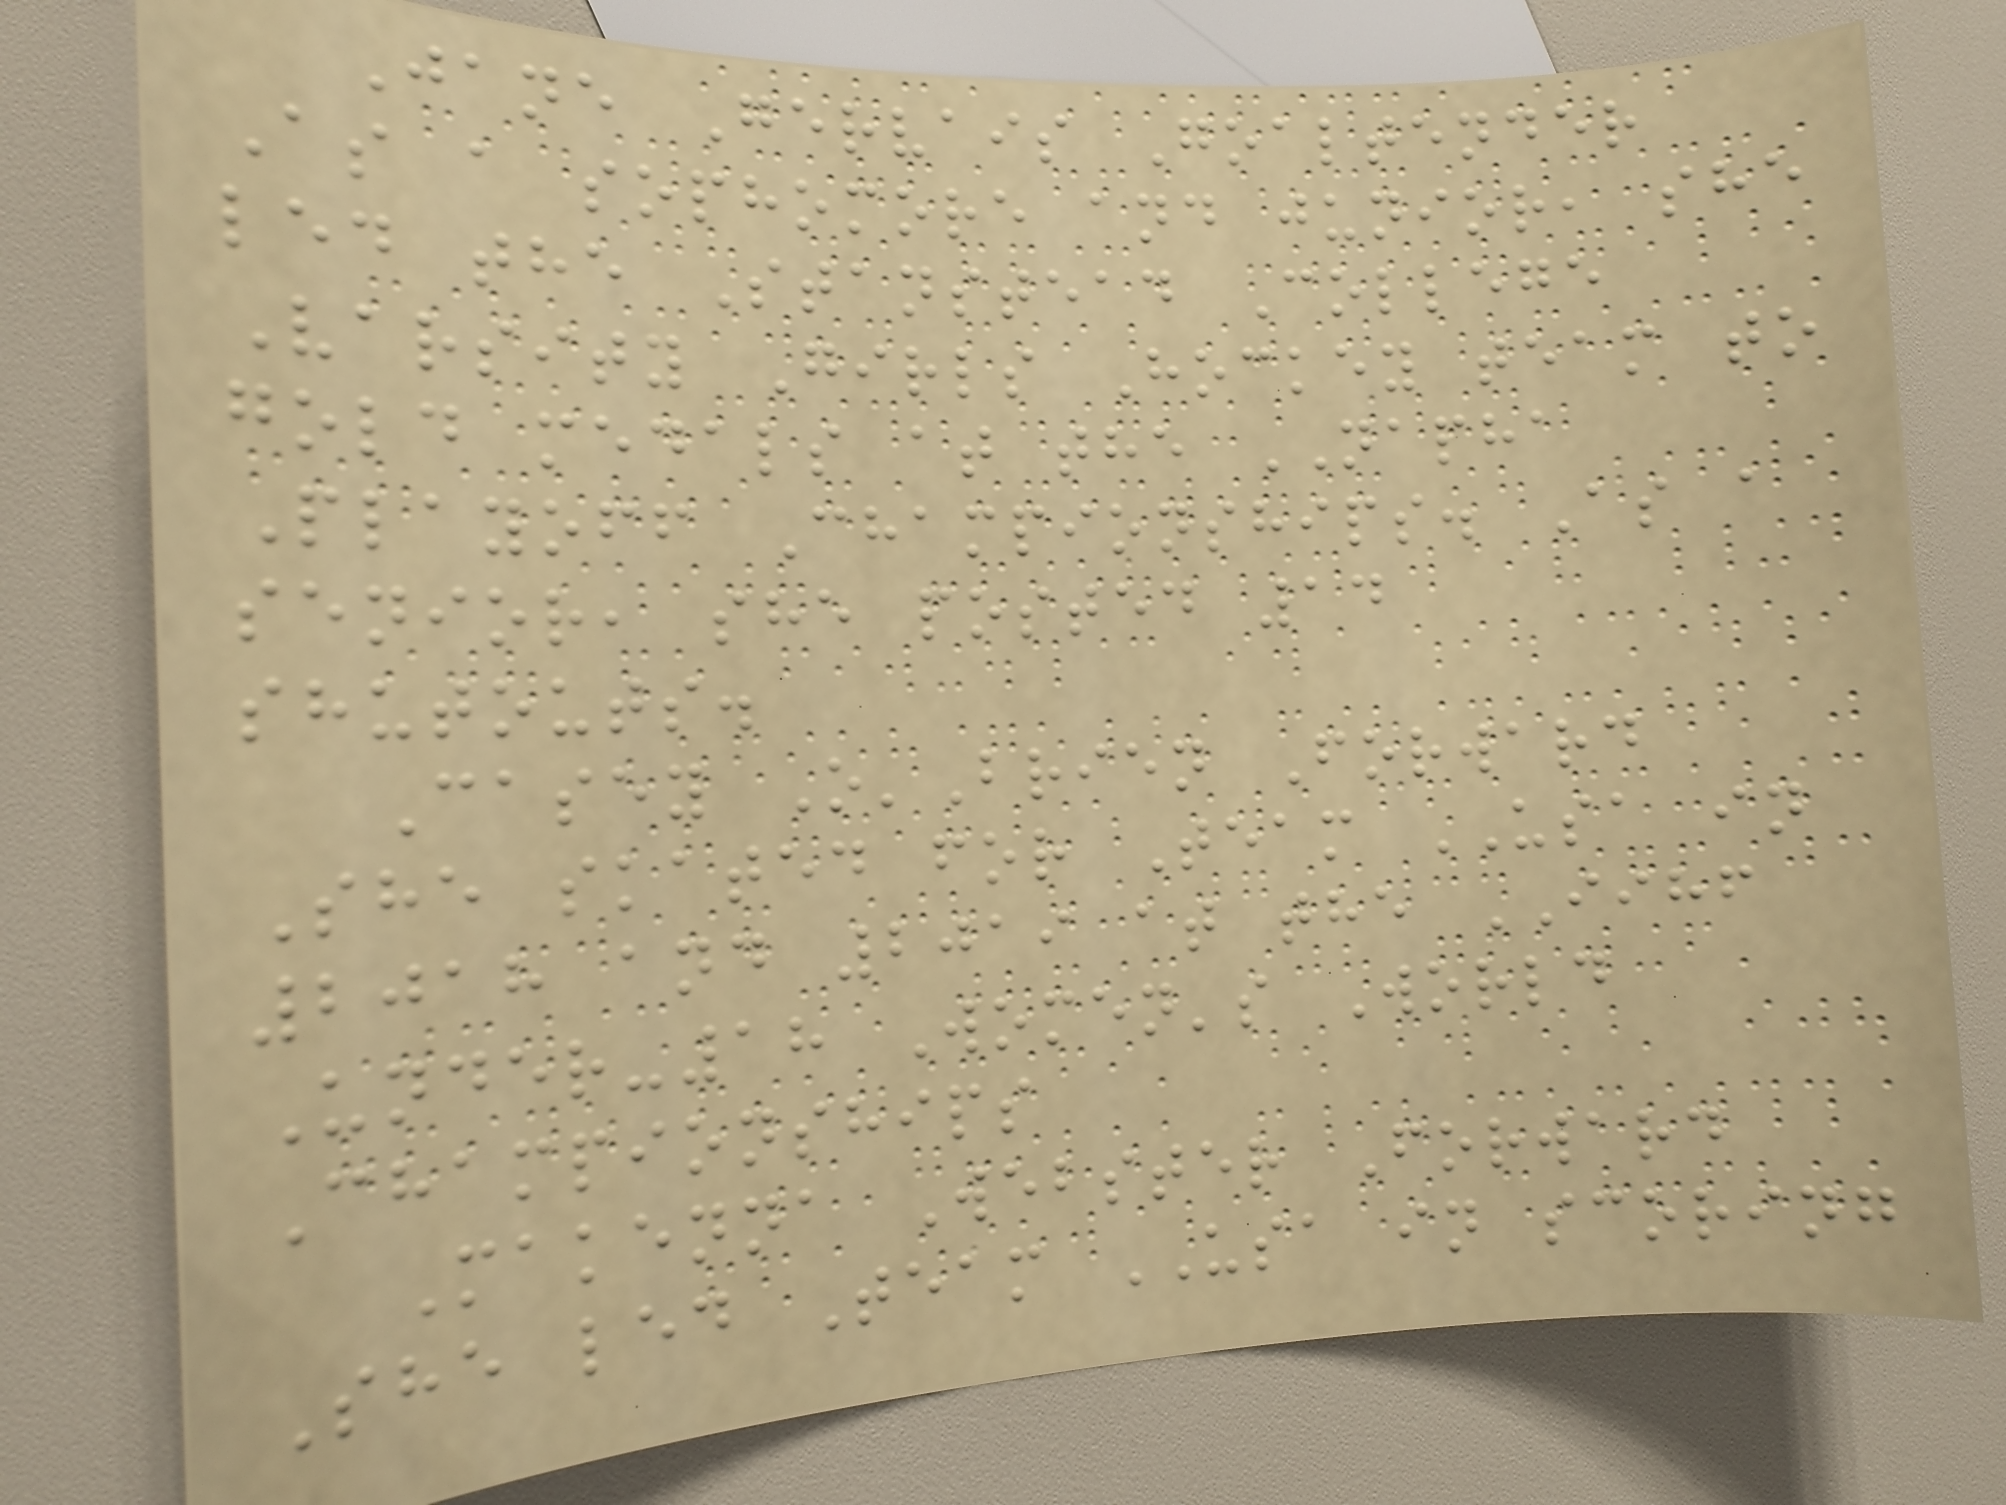Jane Gervais Goaltender
As a sophomore and junior, she
led the Stanstead College
Varsity Girls Hockey team to
gold medals at the NAPHA
Playoff Championships. As a
senior, she posted 14
shutouts.
Casey O'Brien Forward
She skated for Team USA in
2018 and 2019 at the IIHF
Under-18 Women's World
Championships
Makenna Webster Forward
She led Team USA in scoring
